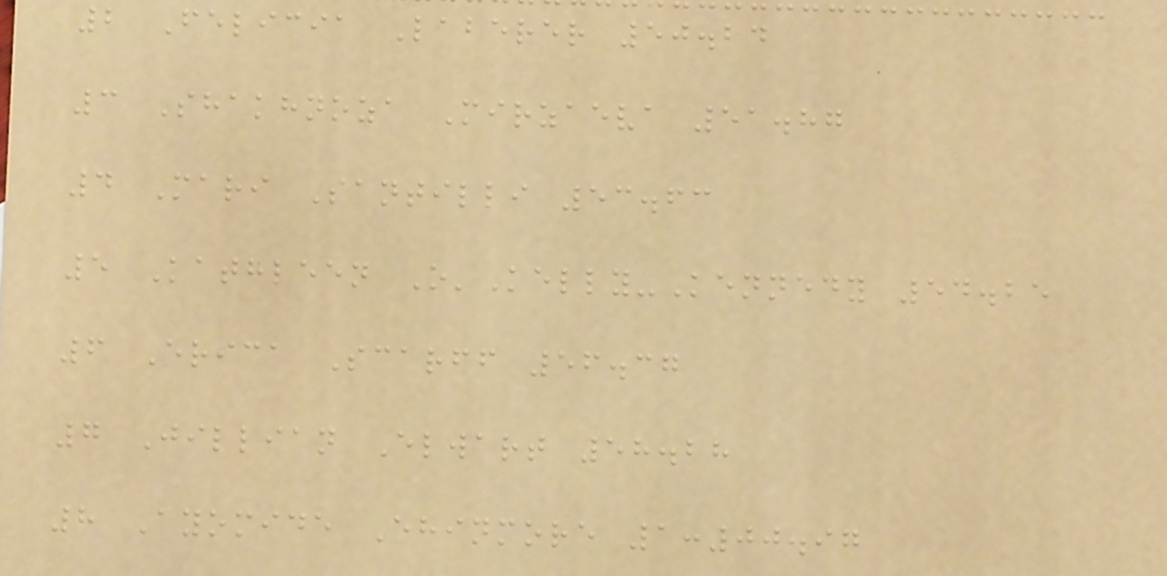2 Felicia Laberer 50.24
3 Shakhnoza Mirzaeva 51.87
4 Mari Santilli 53.63
5 Kathleen O'Kelly-Kennedy 54.25
6 Erica Scarff 56.37
7 Jillian Elwart 58.28
8 Ayomide Ehinmore 1:00.97
